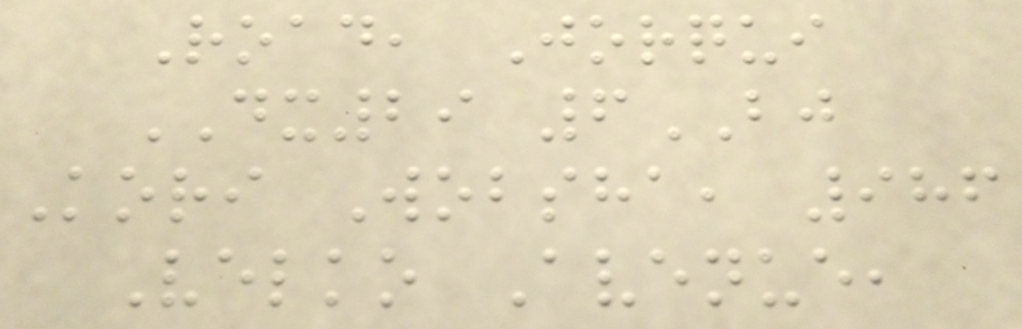Road, Jorqui
DX29 6BJ
Kori Wobsha, 986
Velko Avenue,
